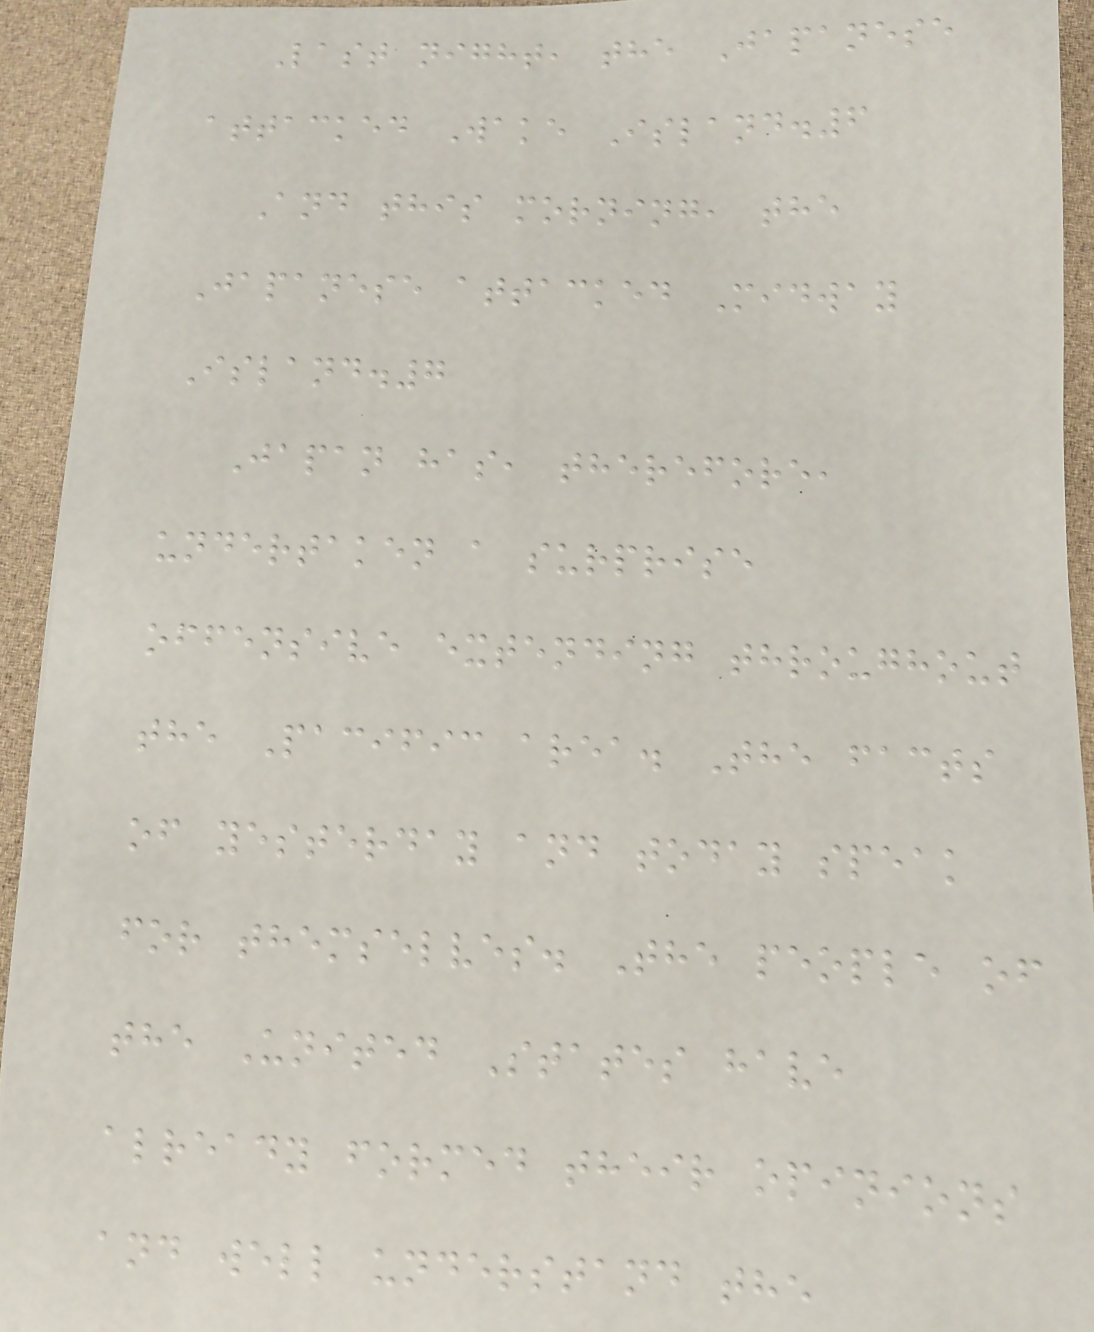Last night, the Japanese
attacked Wake Island.6
And this morning, the
Japanese attacked Midway
Island.7
Japan has, therefore,
undertaken a surprise
offensive extending throughout
the Pacific area. The facts
of yesterday and today speak
for themselves. The people of
the United States have
already formed their opinions
and well understand the
